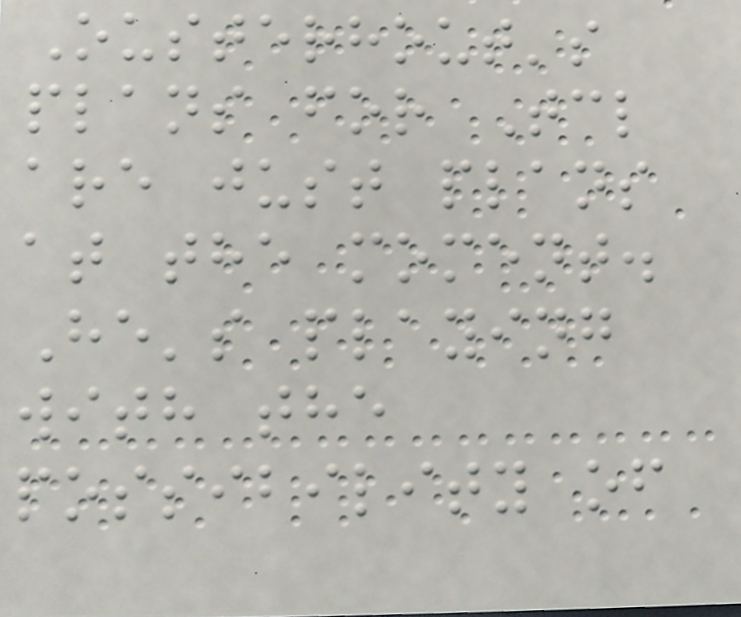Ousterhout's
plans for Tcl
are just plans
at the moment.
He's playing
with the
possibility of
